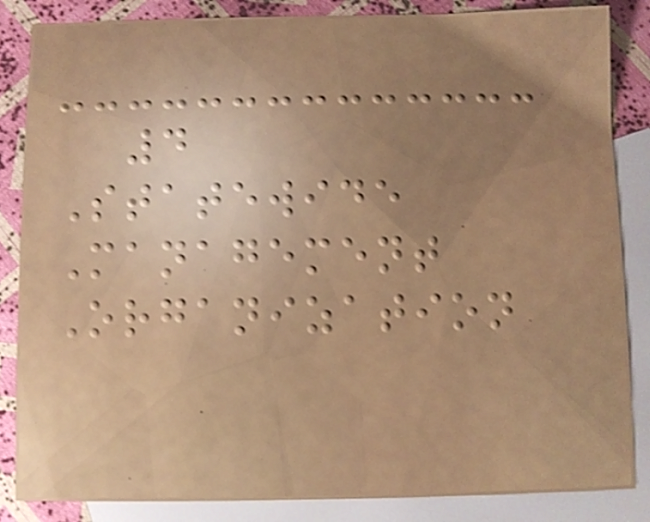4
Statewide
Management
Organization
